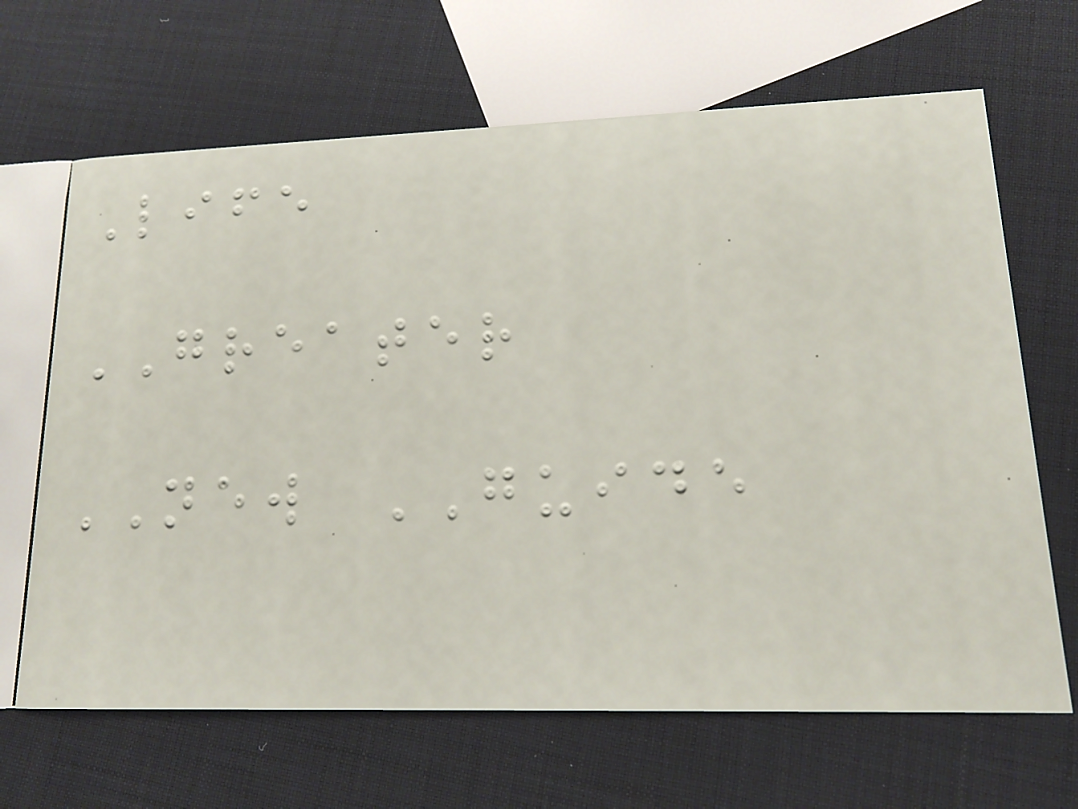Life
GREATER
NEW GUIDE
